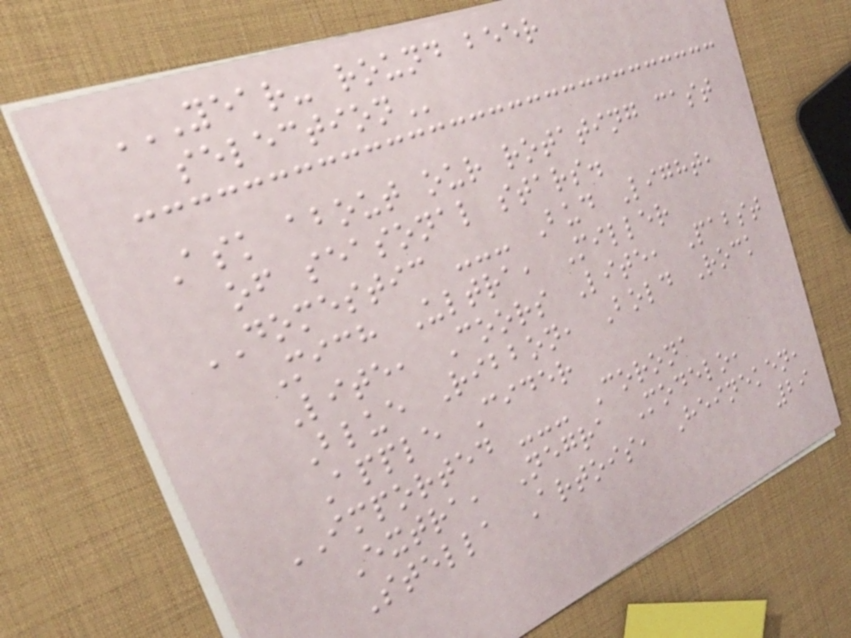YEAR- ROUND BEER
SELECTION
Ask about our rotating cast
of seasonal stars.
DOMESTIC --- Bud Light,
Mich Ultra, Miller
Lite, Coors Lite, Pabst
Blue Ribbon, Bold Rock
Apple Cider
IMPORTED --- Corona
Extra, Negra Modelo,
Stella Artois, Heineken,
29
